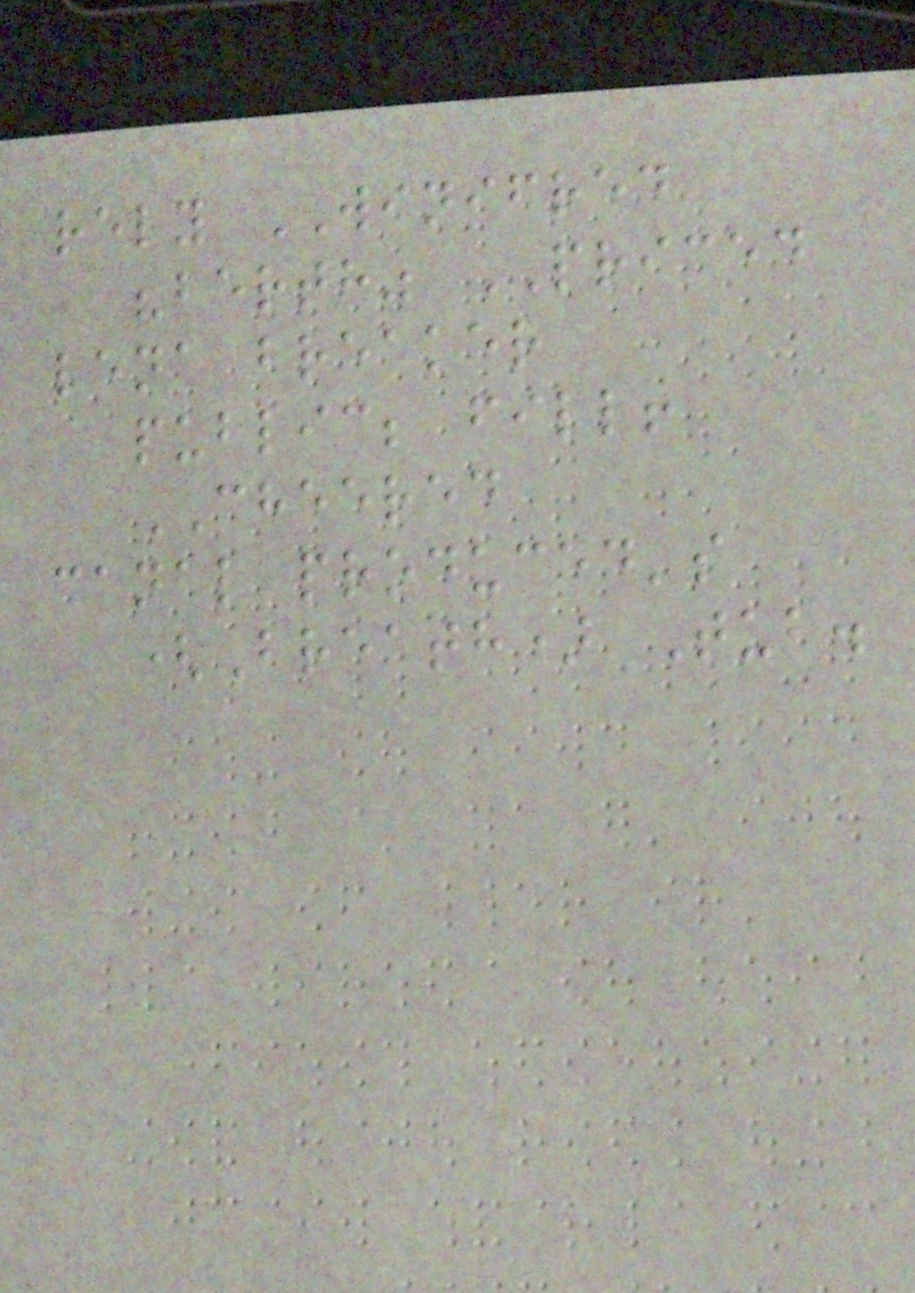rely WINIFRED
"berth" PRICED
lena breaker
public; fill!
CHEERED
canal produced's
(Breath) Tub.
